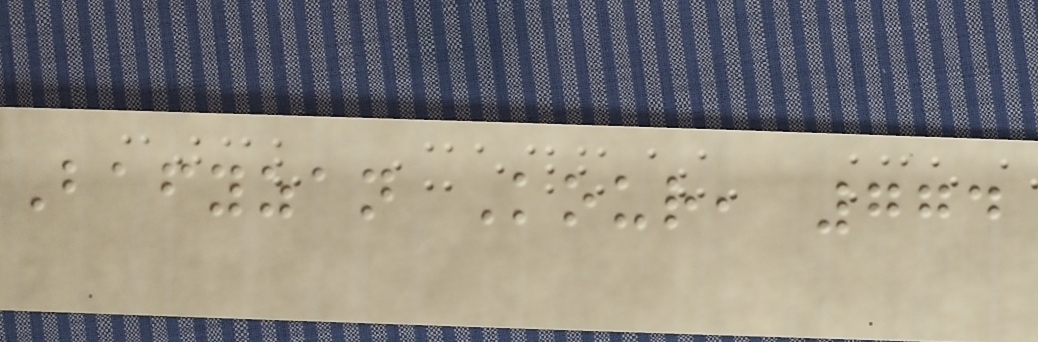Bafyzan Kour, 774
